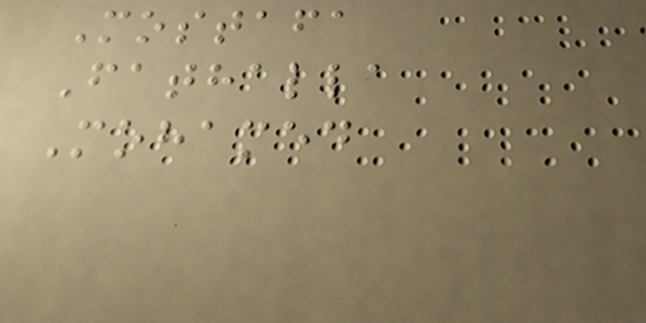Mostafa
Fathalla
Mohamed
